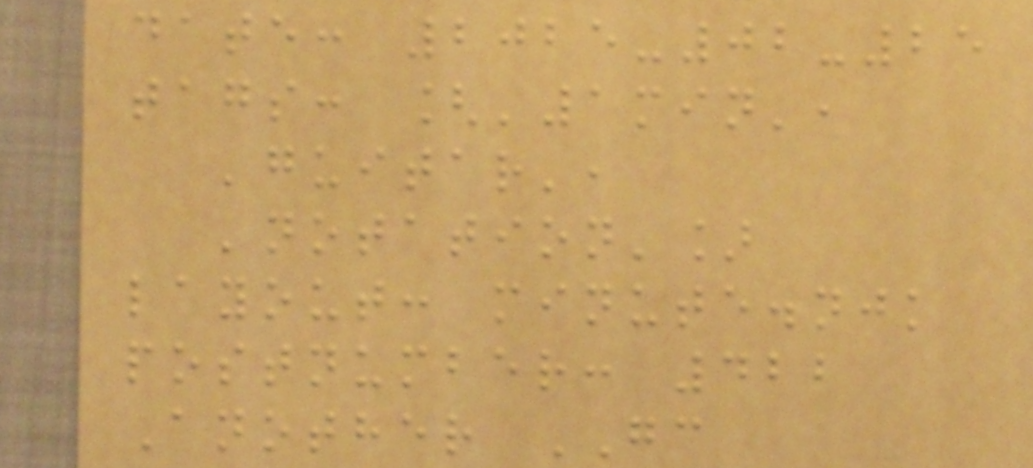date: 2025-02-25
tags: ['1min',
'guitar',
'notation']
layout: minute.njk
postnumber: 422
Another GC
